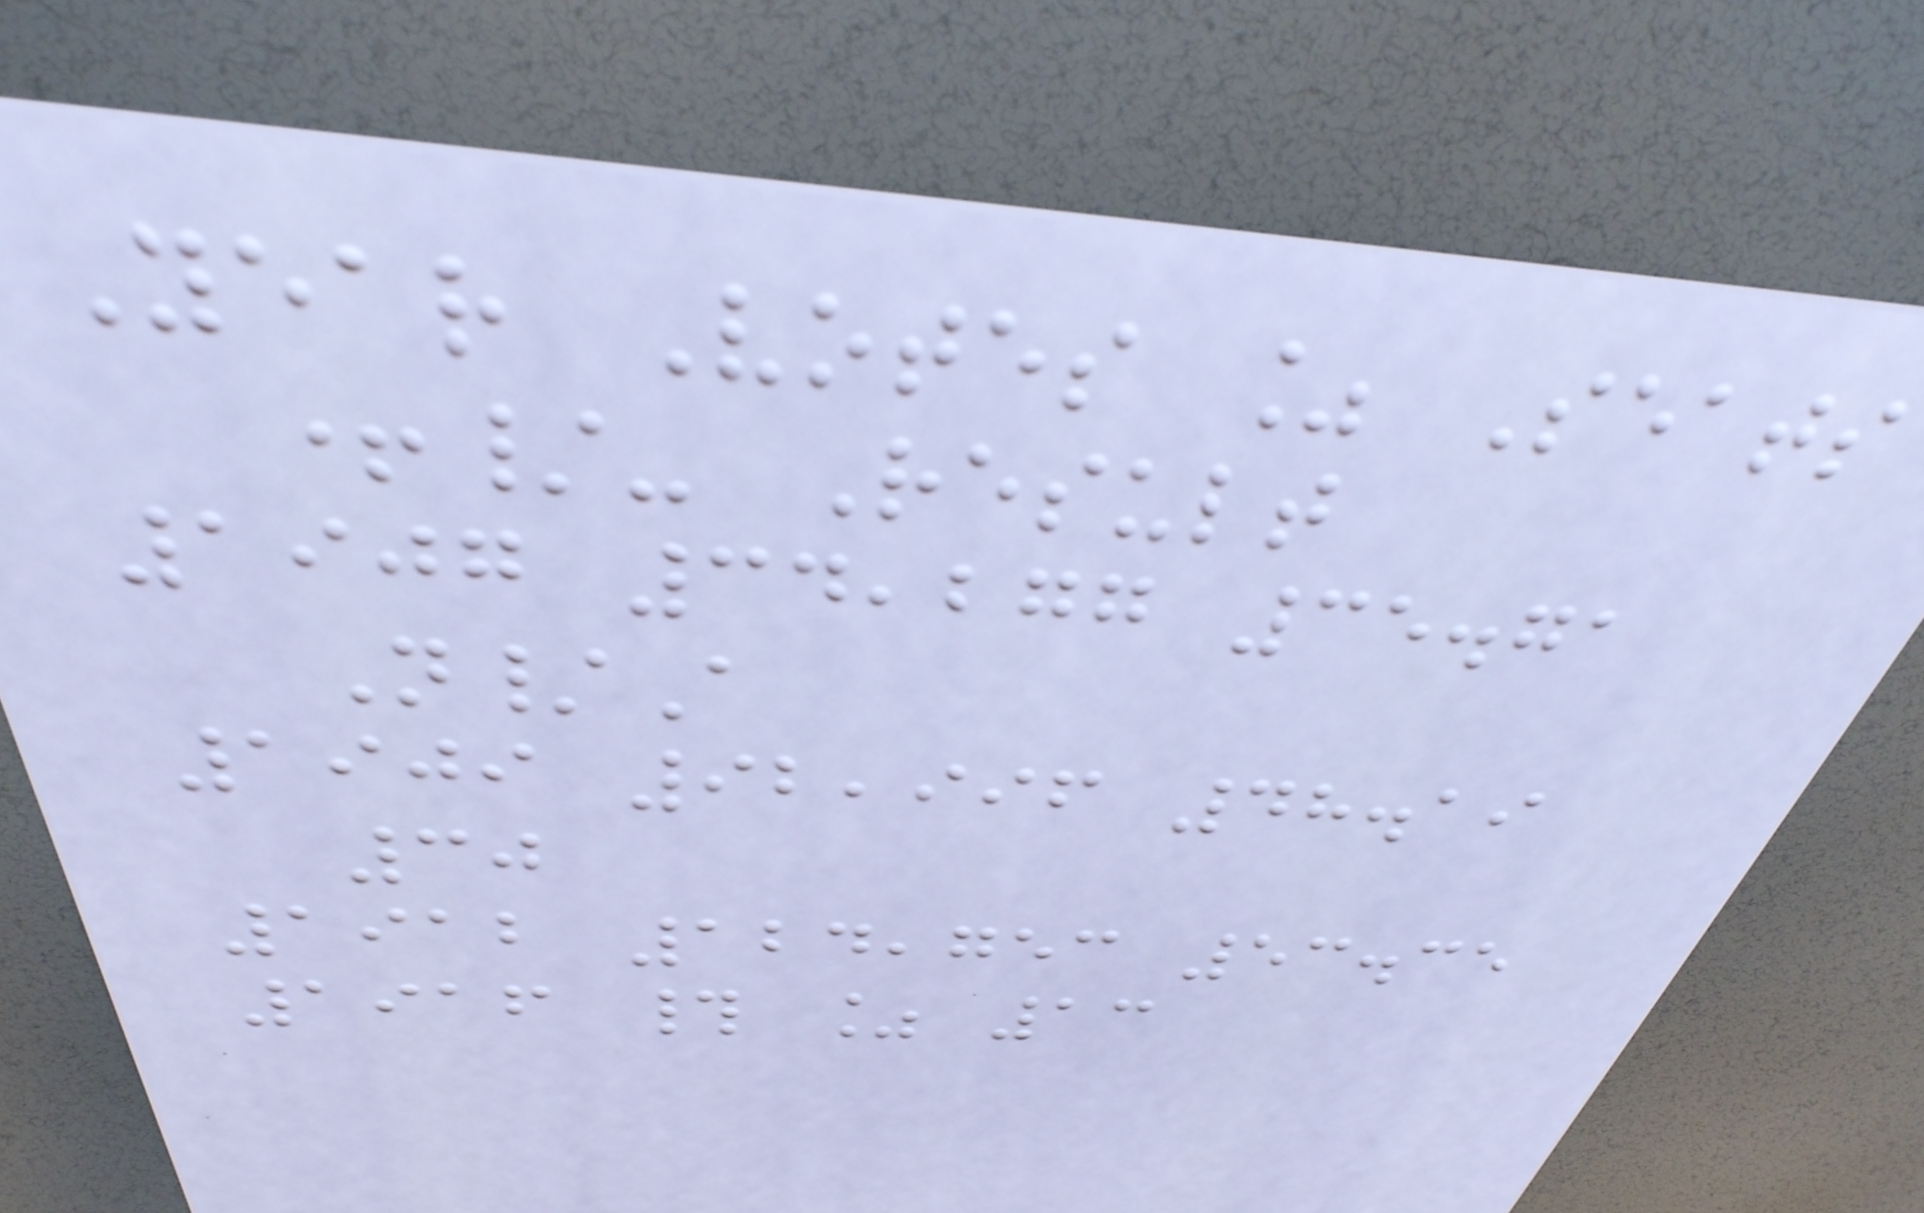Year Votes % Seats
+/- Result
1907 34,277 35.71
N/A
1909 92,996 48.19
30
1912 124,753 53.35
1916 # % 13
